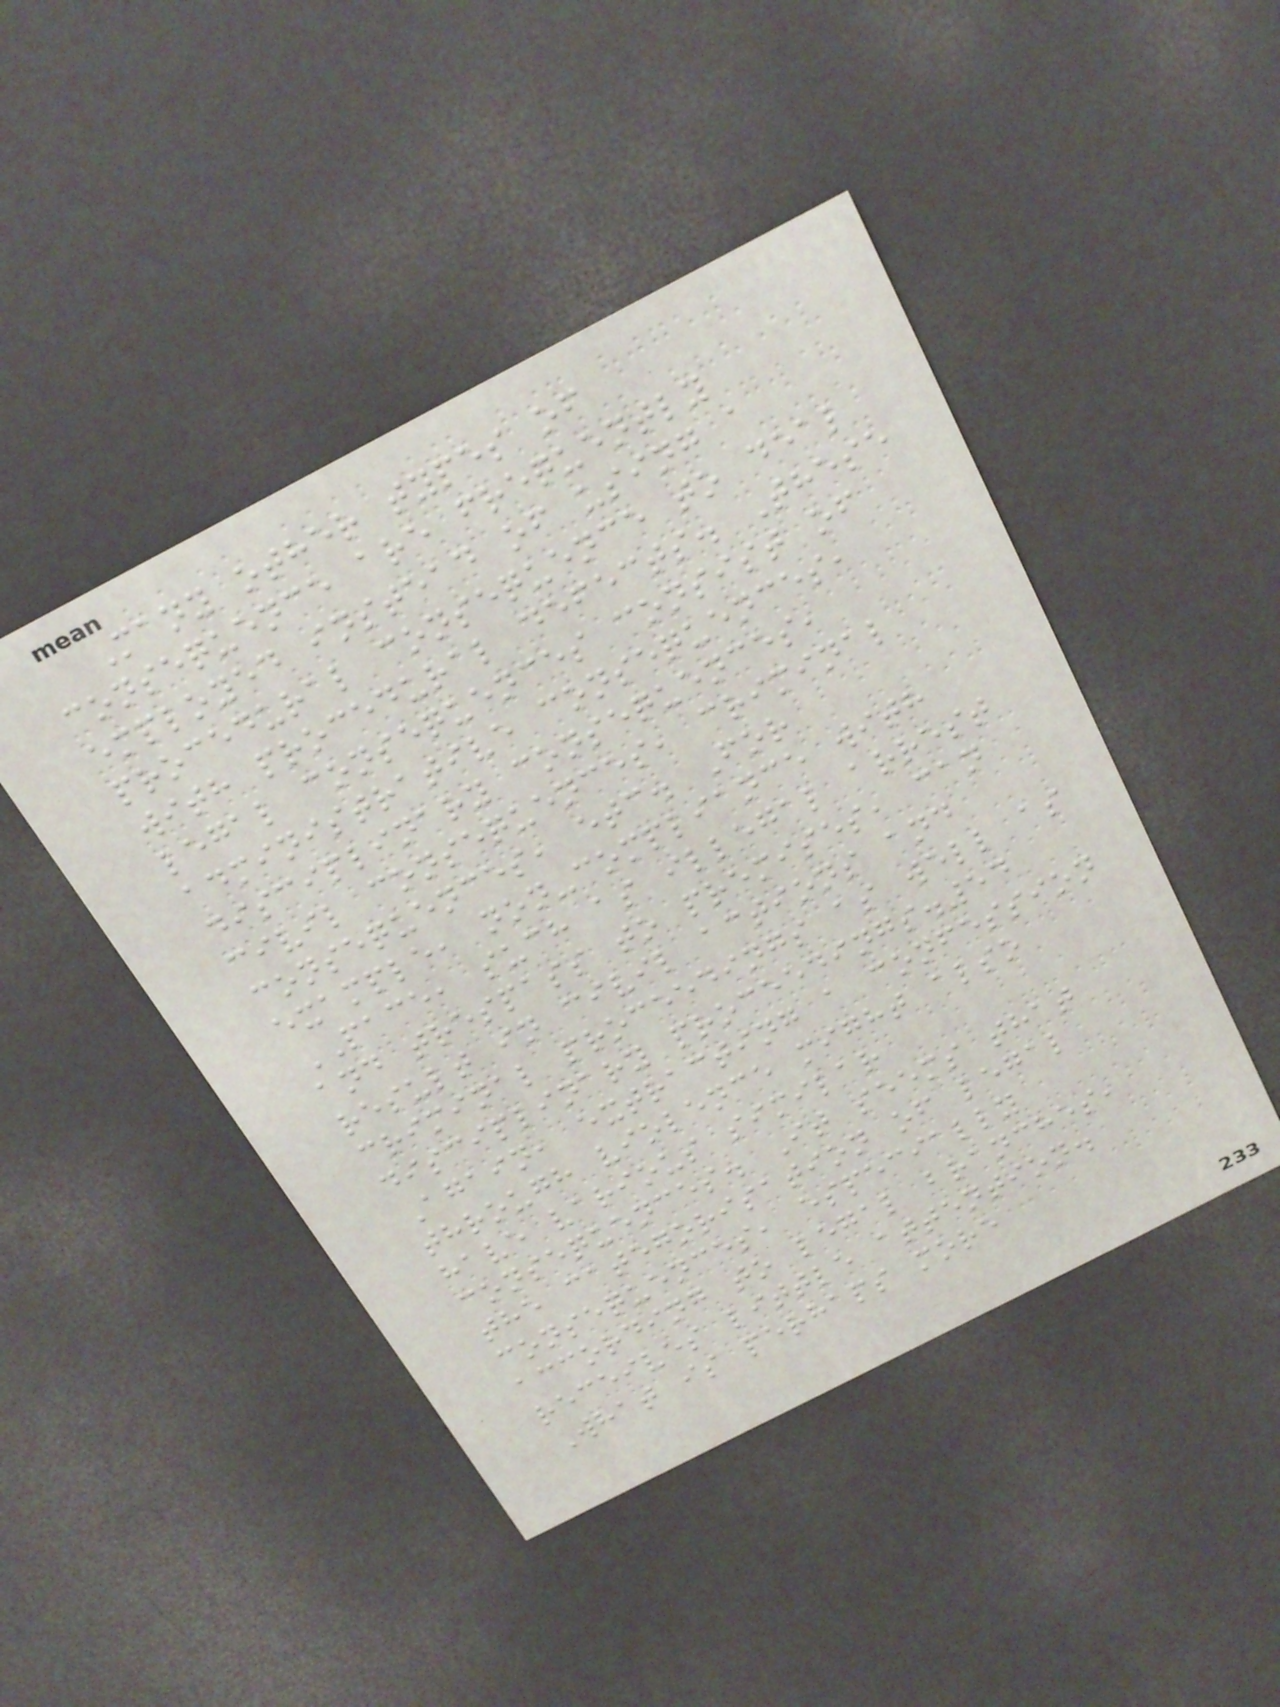Many other types of
consequence are frequently
employed instead of using a
procedural consequence to deal
with procedural defects. These
legal consequences consist of
administrative consequences,
disciplinary consequences,
civil consequences, criminal
consequences, etc. For
example, non-compliance with
PACE, such as illegal arrest
and trespass to premises, can
result in civil actions and
criminal proceedings as well as
disciplinary proceedings.54
Again, extracting a confession
through violence might also
have various similar
consequences. It seems that
the categorisation of legal
consequences, especially
according to legal branches,
receives little attention.
What is perhaps more
